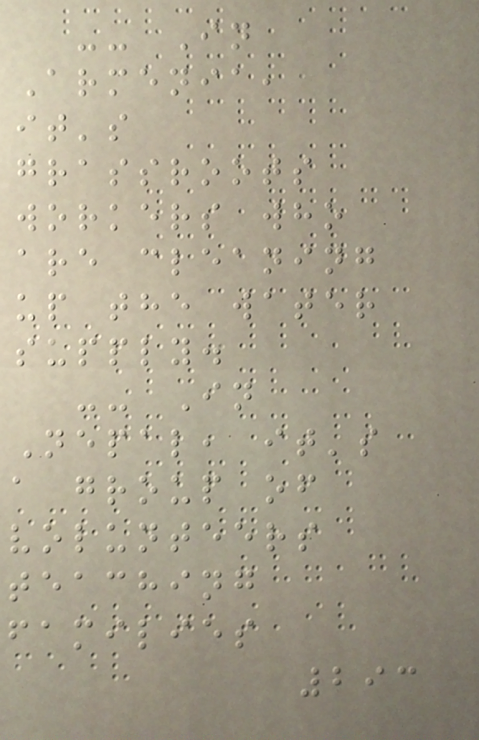-- In
Armenia,
it's
grassroots
workers who
are cleaning
up the water
supply.
-- In
Nepal, it's
a group of
volunteers
teaching
families
293
